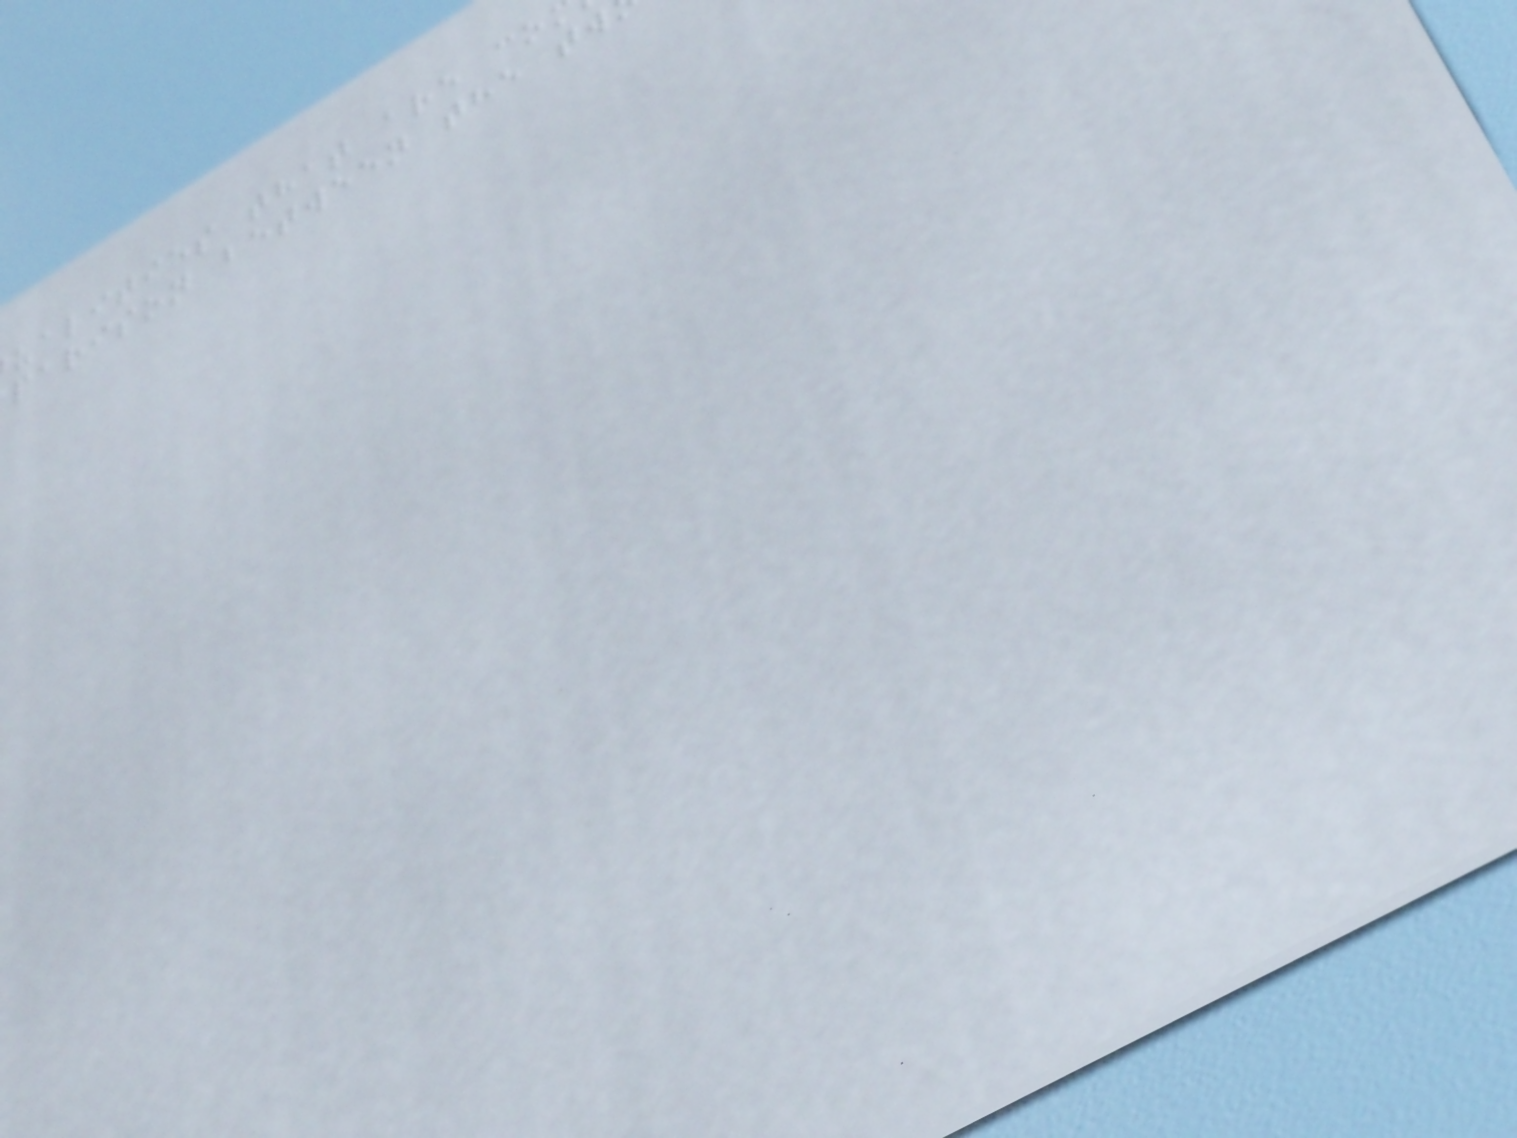ualities that are co
parison between the tw
